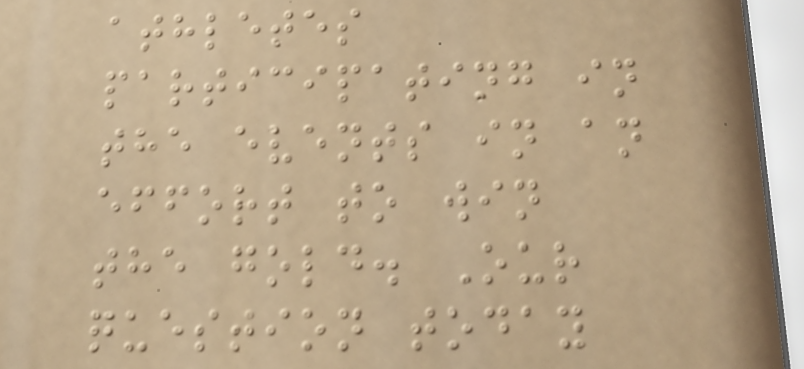athletes
participating in
the events in an
effort to win
the gold. Our
question today
